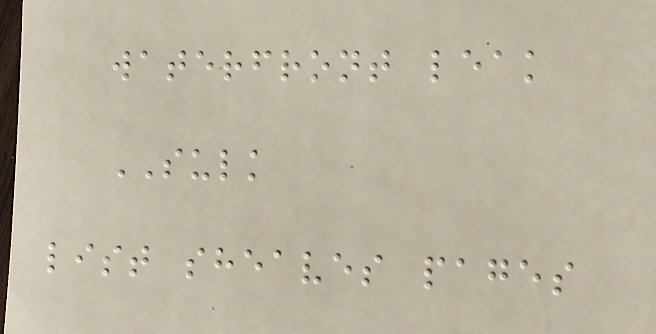waterfront leak
SULK
list sheaves pages
